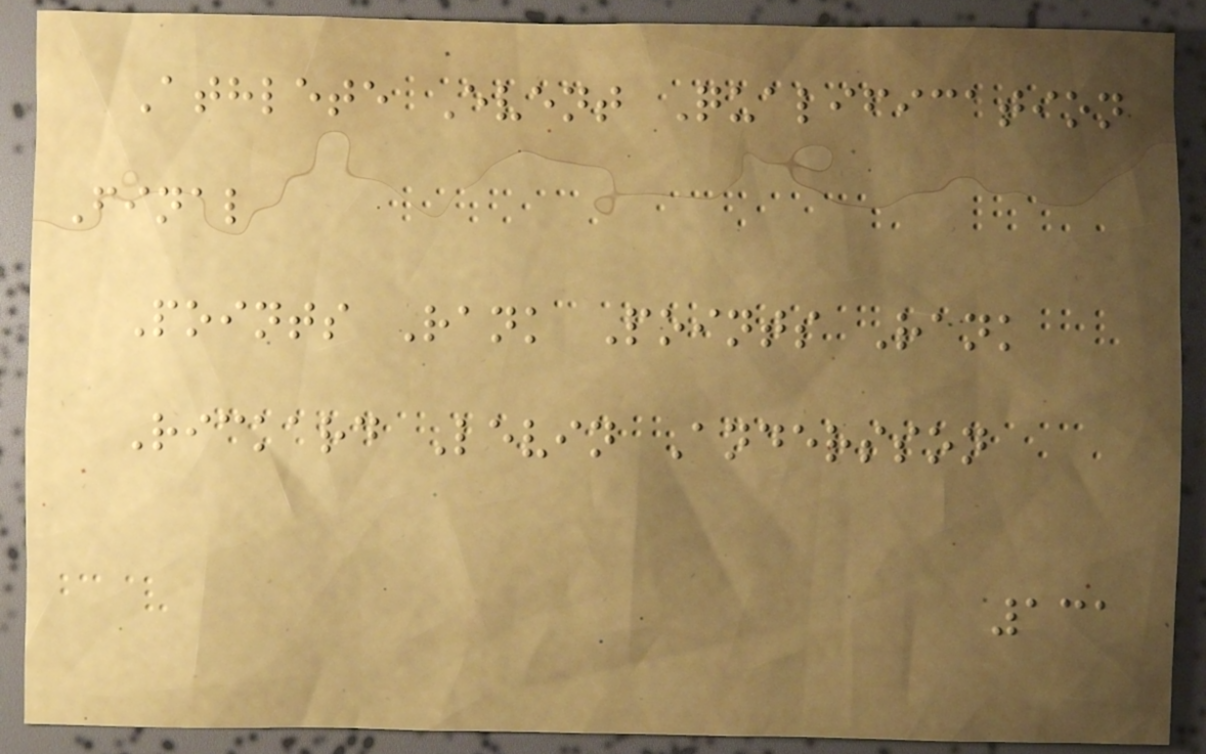Athlete Event Qualification
Final
Points Rank Points Rank
Rickard Levin Andersson
131
